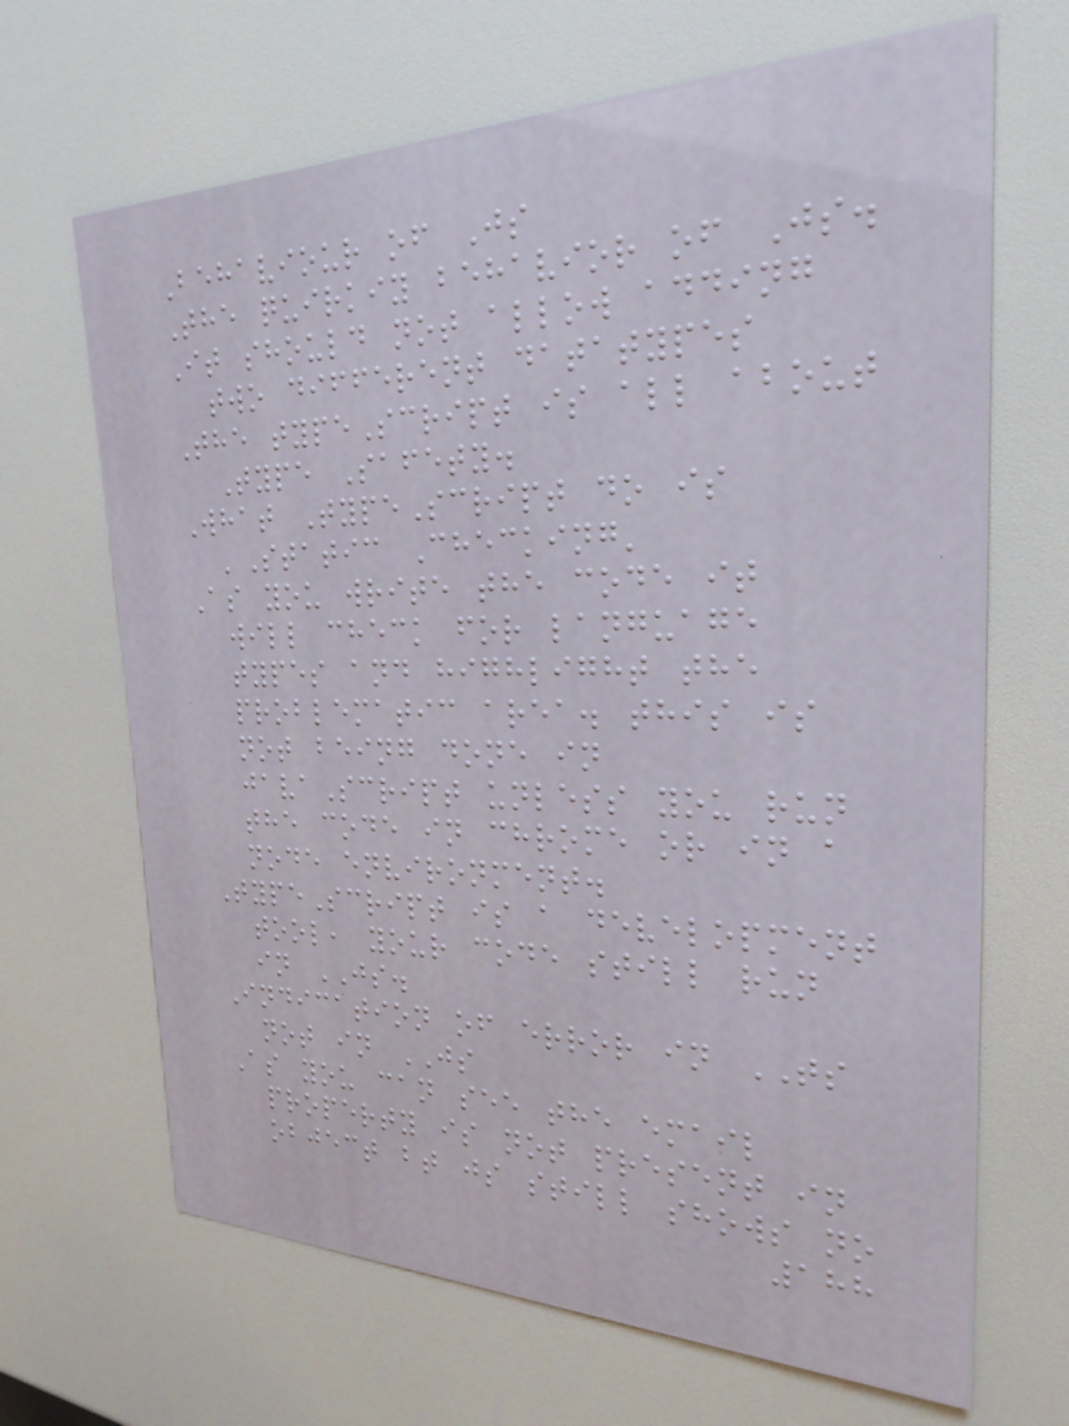Behaviour of Js
The quirkiy behavior of Js.
It should not allow adding
two different datatypes
The typeScript is all about
Type Safety.
What TypeScript do is
'Static Checking'
As you write the code it
will check for language
types and highlight the
problematic area. this is
not being done in
javaScript unless you run
the code in chrome or in a
node environment.
TypeScript is a development
tool, your code still run
in JS.
Indication of error in TS
not in JS
As you can see the email
property is not present in
object bt js still shows no
188
